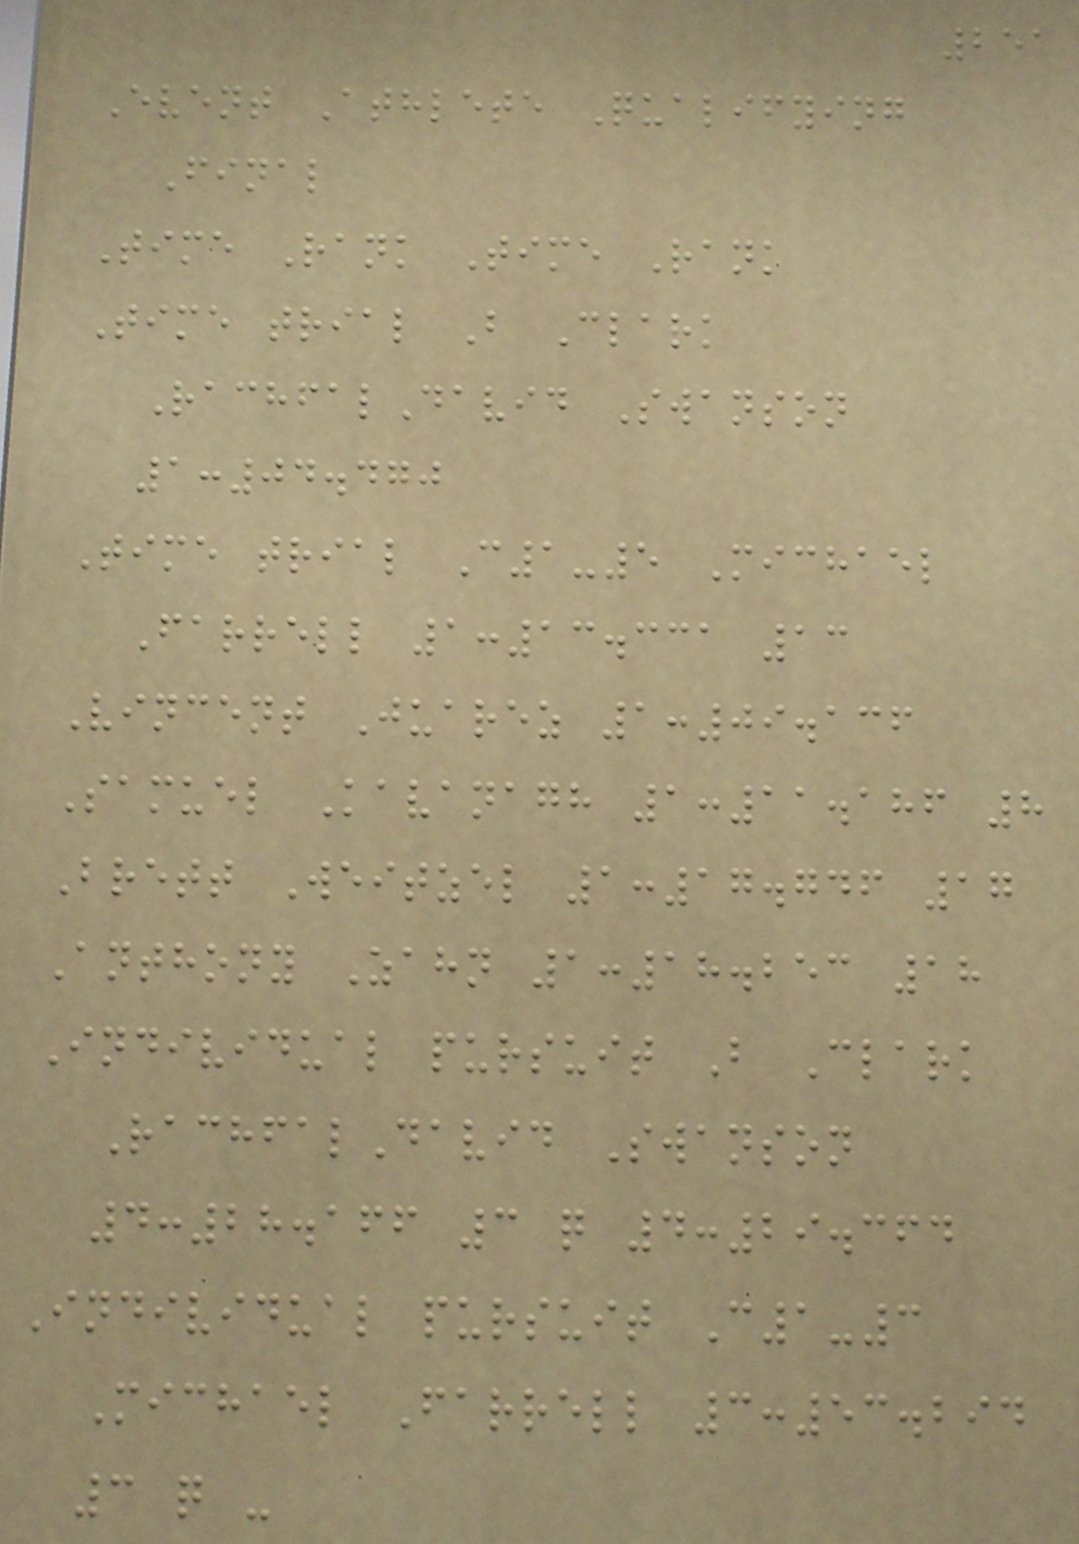251
Event Athlete Qualifying
Final
Time Rank Time Rank
Time trial B Clark
RachfalDavid Swanson
1:04.470
Time trial C1-5 Michael
Farrell 1:13.331 13
Vincent Juarez 1:09.136
Samuel Kavanagh 1:11.186 8
Brett Weitzel 1:17.746 17
Anthony Zahn 1:18.253 18
Individual pursuit B Clark
RachfalDavid Swanson
4:28.166 3 q 4:29.364
Individual pursuit C1-3
Michael Farrell 3:53.294
3 q -
